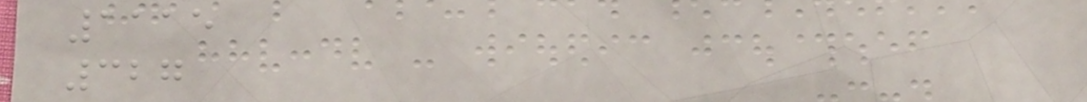1115
327
